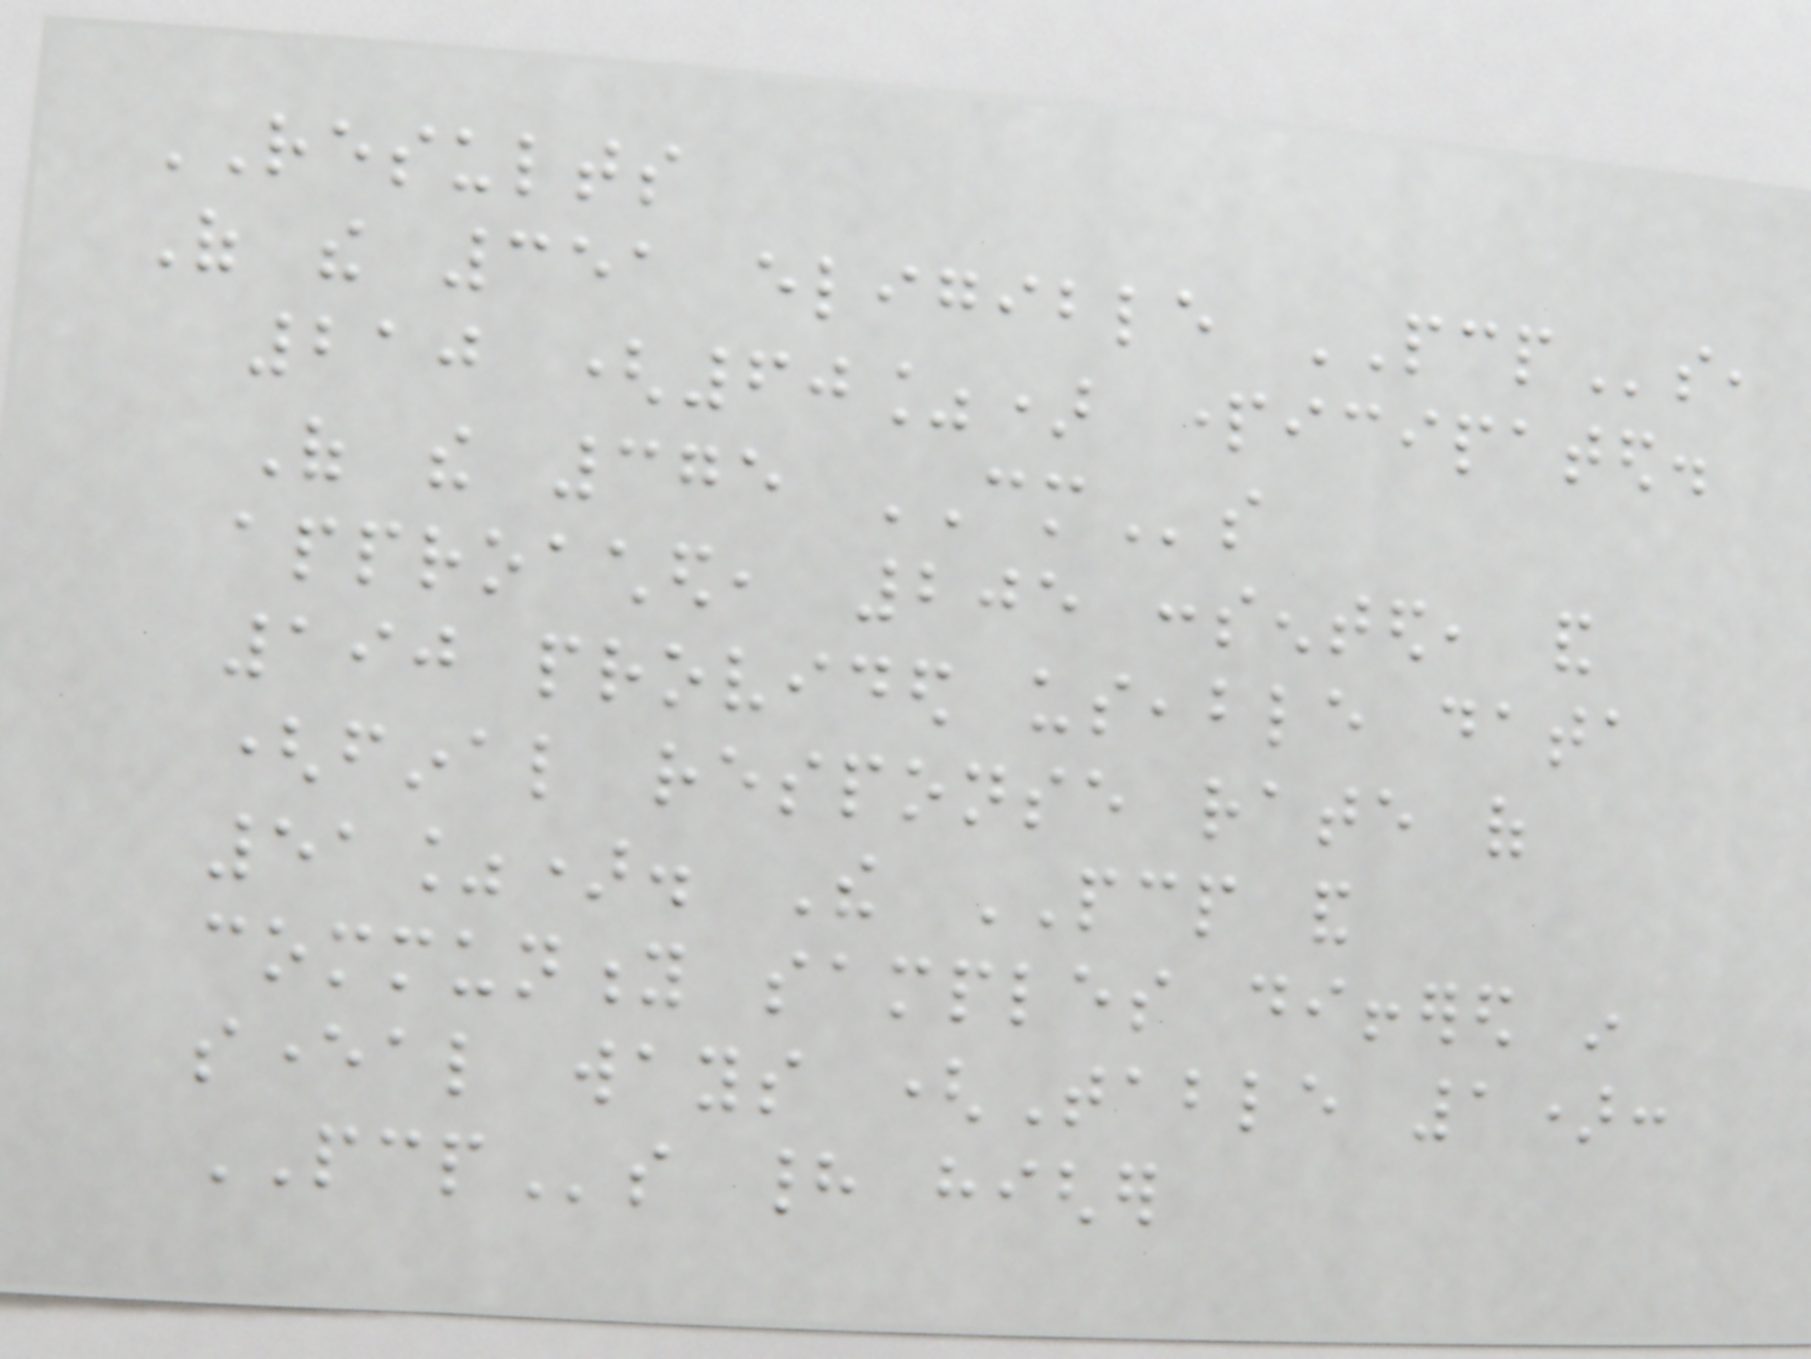RESULTS
Of the 351 eligible PCPs,
210 (60%) participated.
Of the 375 CMs
approached, 205 consented, and
190 provided useable data
(final response rate of
51%). The PCP and
community samples differed in
several ways (Table 1):
PCPs had higher
